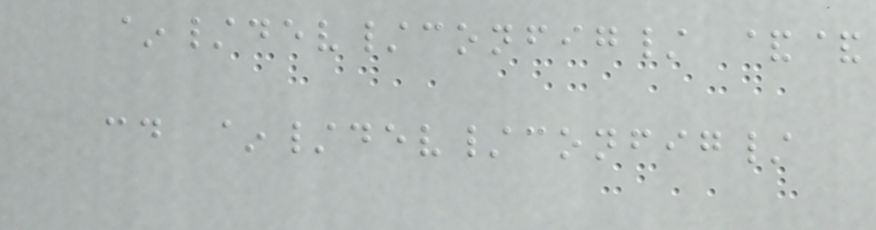~/dev/config/ &&
cd ~/dev/config/
